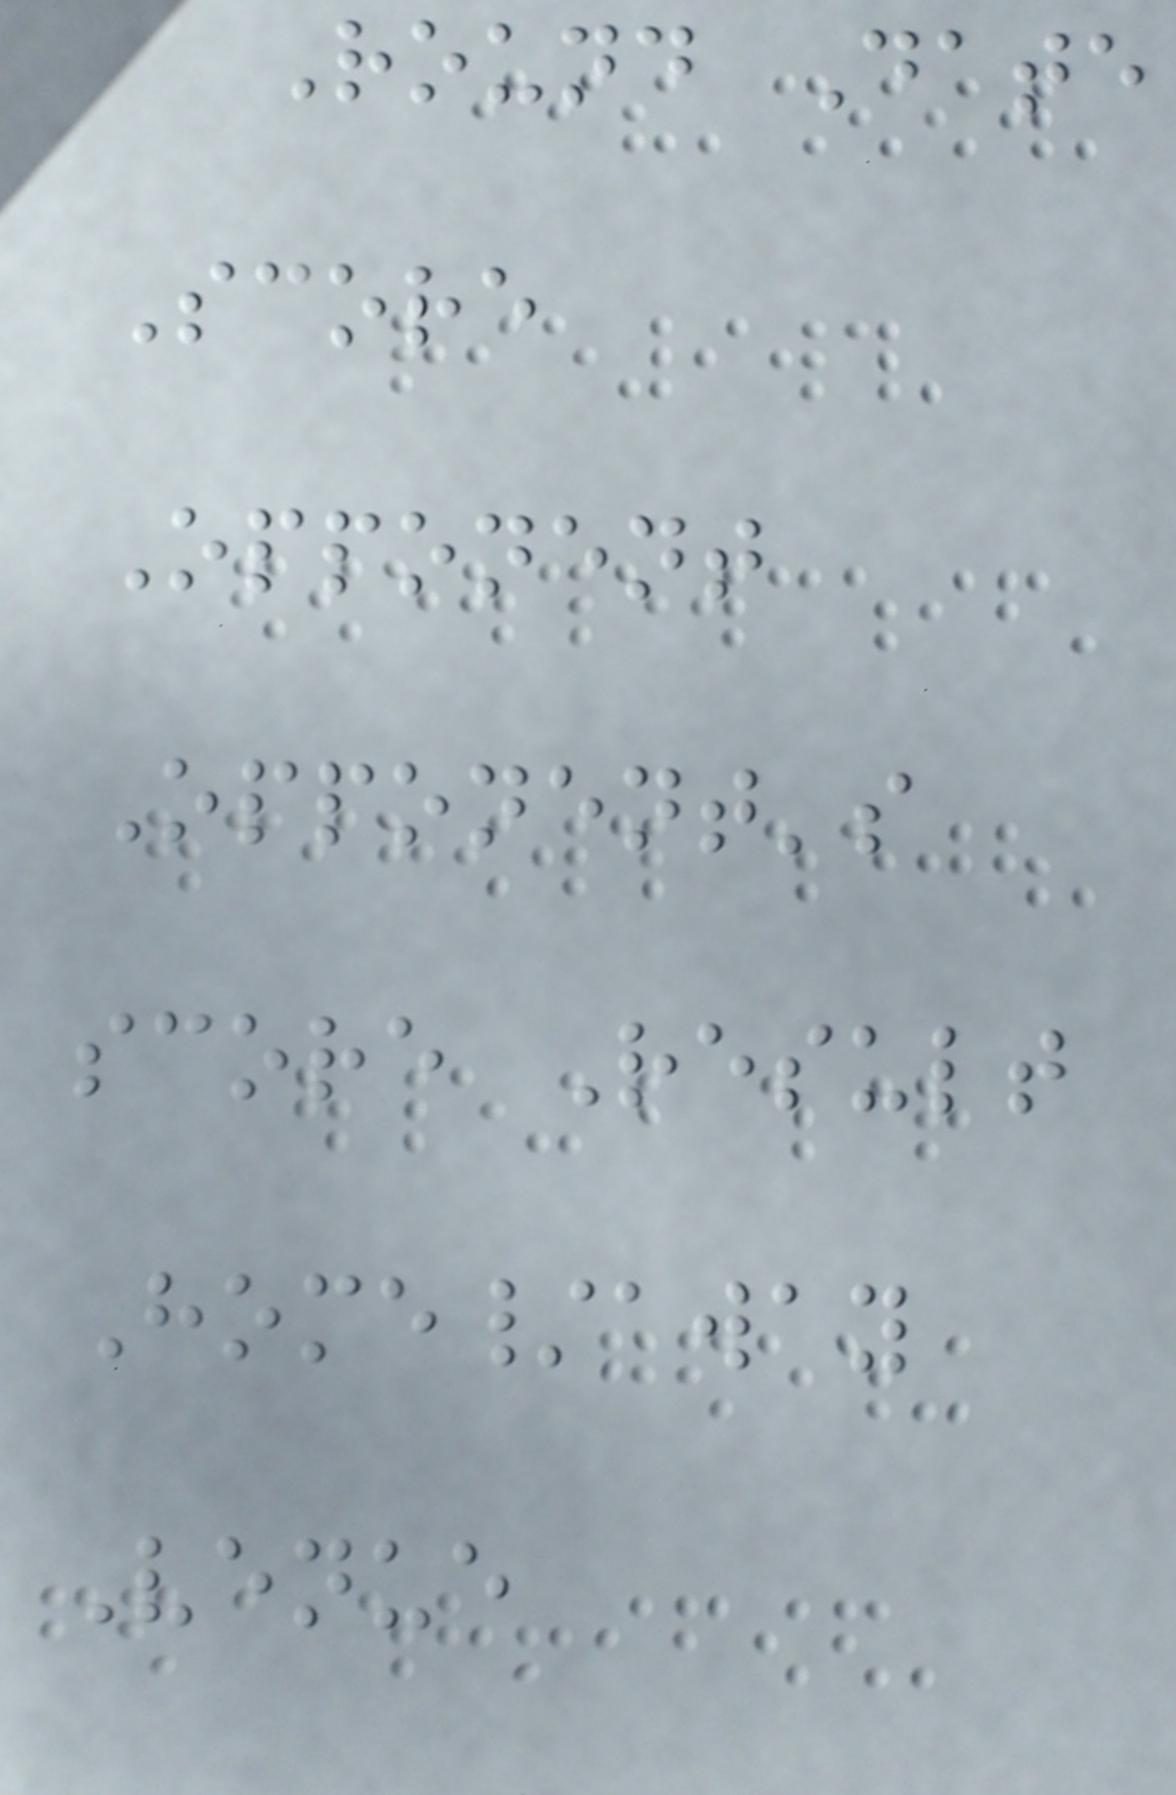Round Date
Score
Opponent
Opponent's
score Result
Home/away
Venue
